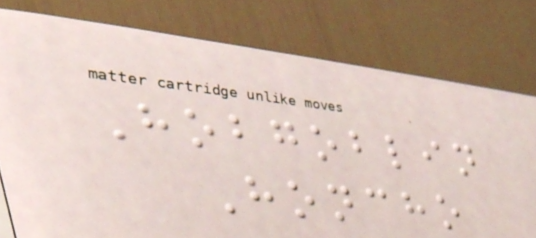Hobgoblin
Honcho
